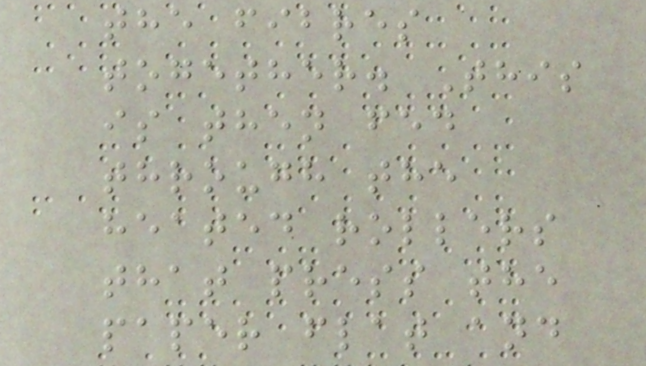the fibres
together. This
is then fed
through the
heated rollers
that press the
paper flat and
